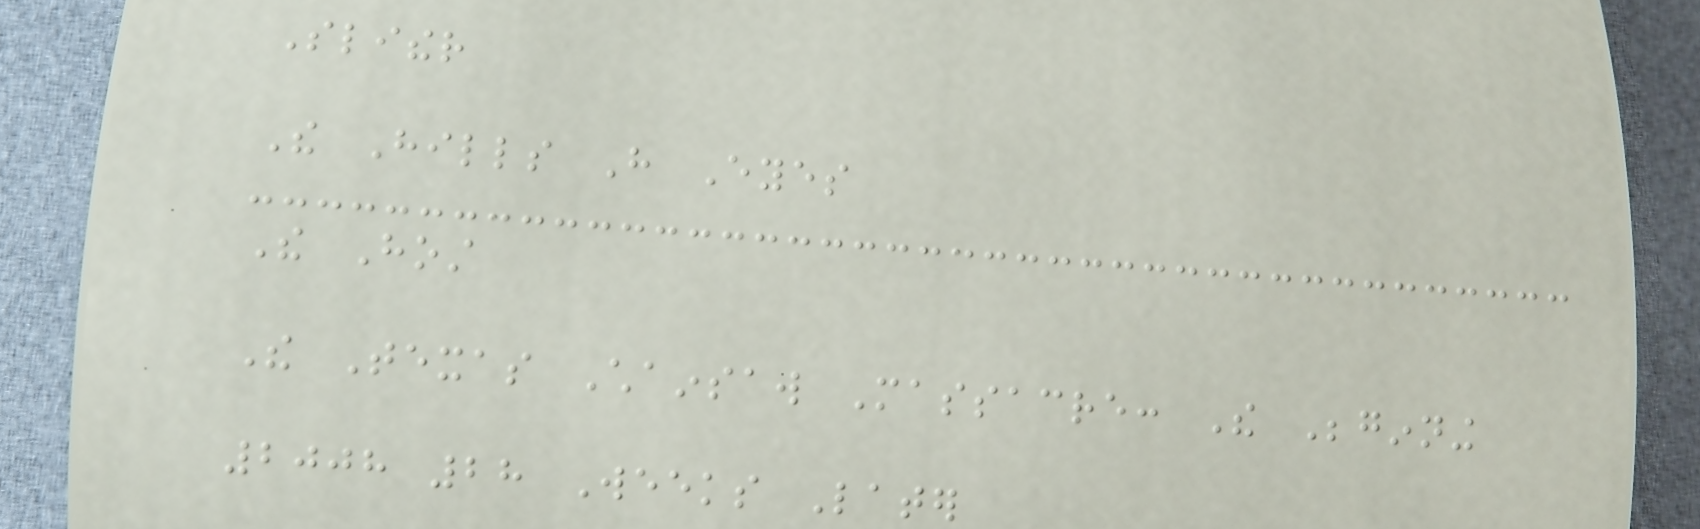Slither
The Hills Have Eyes
The Host
The Texas Chainsaw Massacre: The Beginning
2008 28 Weeks Later
